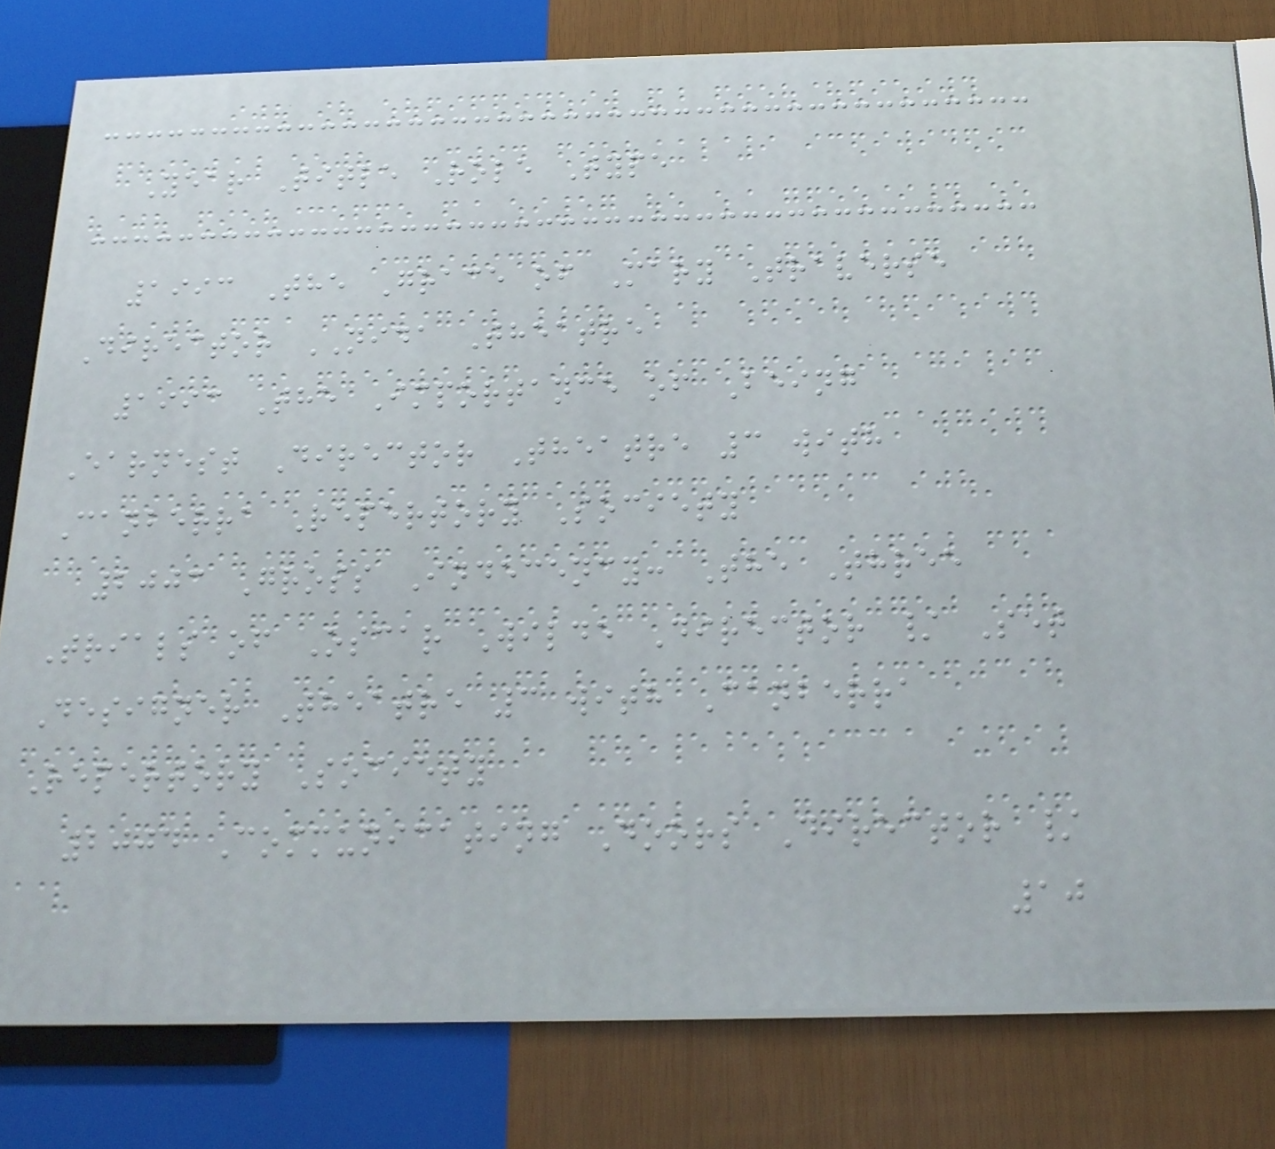Year Title Role Type
1993 The Grace of Mary Traverse
Director NIDA Theatre
1993 The Importance of Being
Earnest Director Theatre 3 with
Canberra Repertory Society
2003 Gross Indecency: The Three
Trials of Oscar Wilde Director / Set
Designer Theatre 3 with Canberra
Repertory Society
2004 Communicating Doors Director /
10
